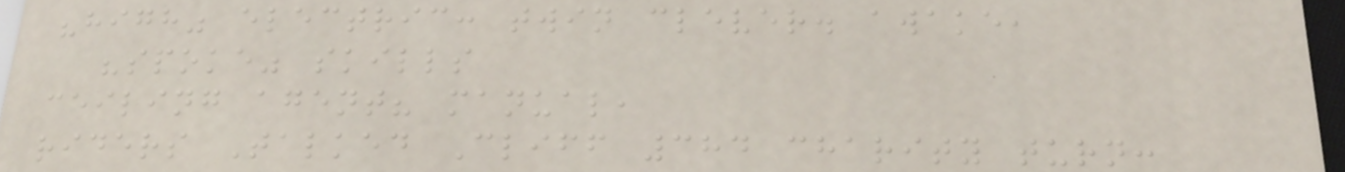"high" electric: twin clever. awake,
"spoke" skills
ceiling agent? manual,
riders Talked Cliff 384 charity turn:
